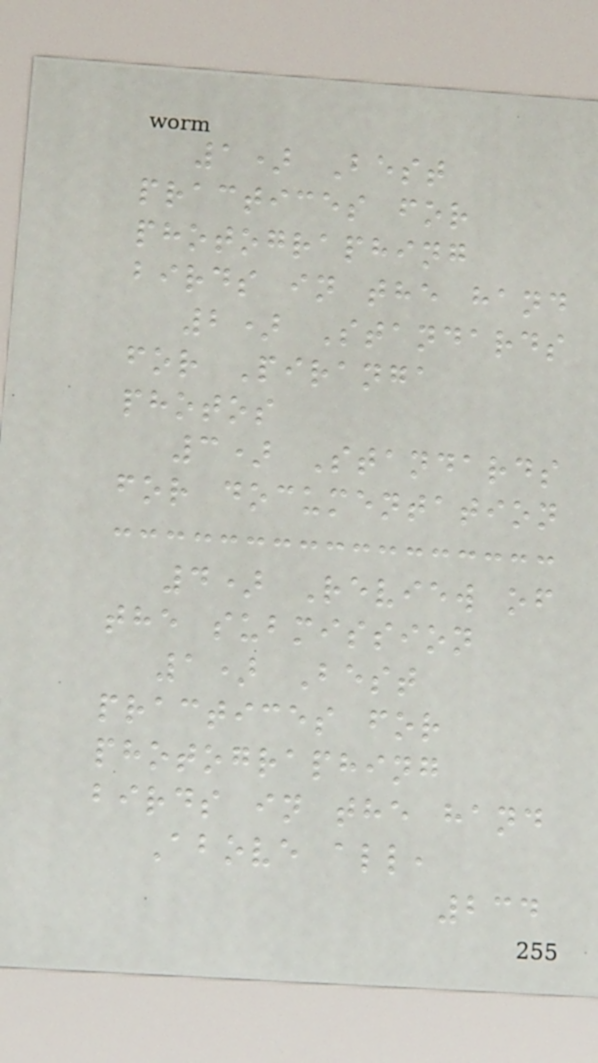1) Best
practices for
photographing
birds in the hand
2) Standards
for Piranga
photos
3) Standards
for documentation
4) Review of
the submission
1) Best
practices for
photographing
birds in the hand
Above all,
234
